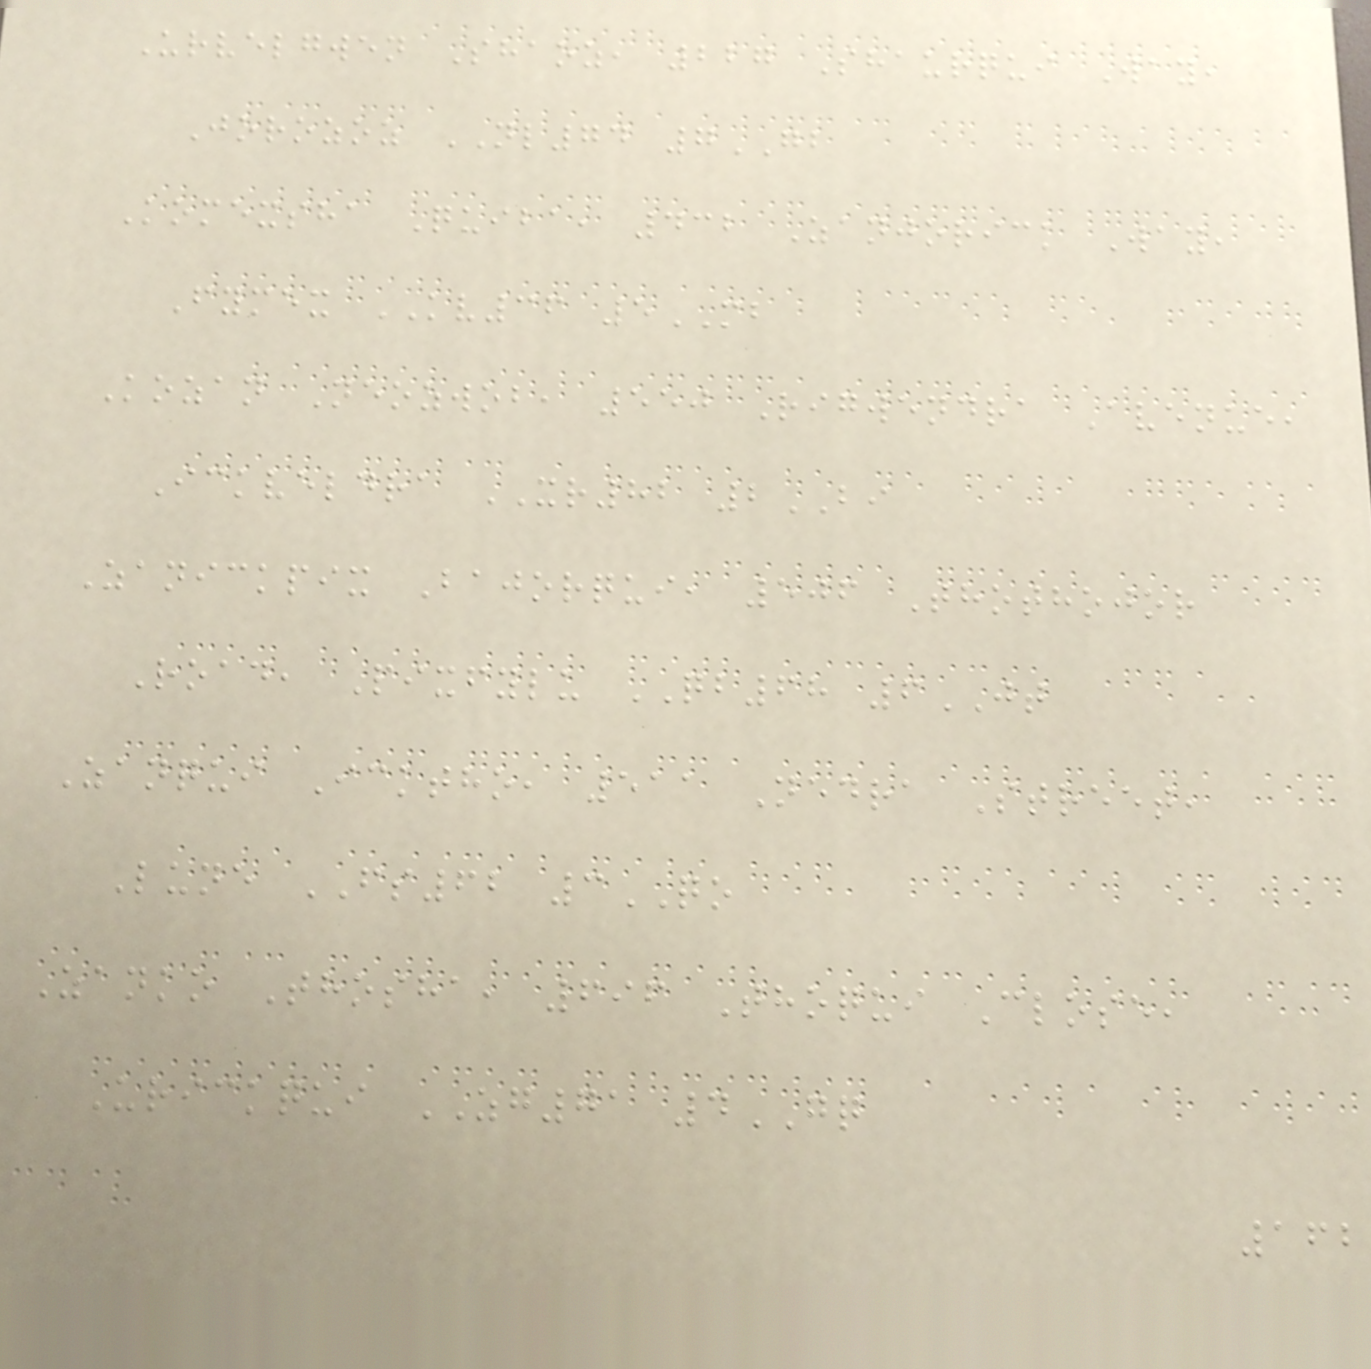Urvelgwen Shaoz, 227 Shaurqui Way,
Jorozoz NL74 7GB
Komexsha Quiba, 432 Zanjorick Way,
Fymex KV36 5MB
Kozan Neozwob, 550 Rigwendra Avenue,
Ickveldra XR82 2BI
Zanickpix Bajorqui, 506 Thothojor
Road, Pixfylu QB68 6JT
Zanqui Icktho, 511 Nedra Street,
Lune FS62 3QO
Zanko Thosha, 696 Thoqui Close,
Urickqui ZG71 4GQ
162
